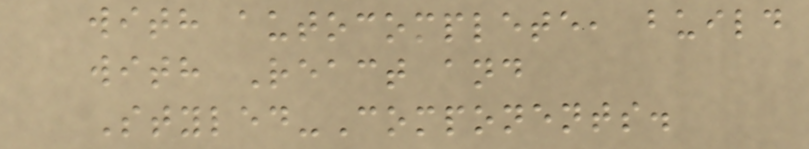with autocomplete, build
with React and
Styled-Components.
